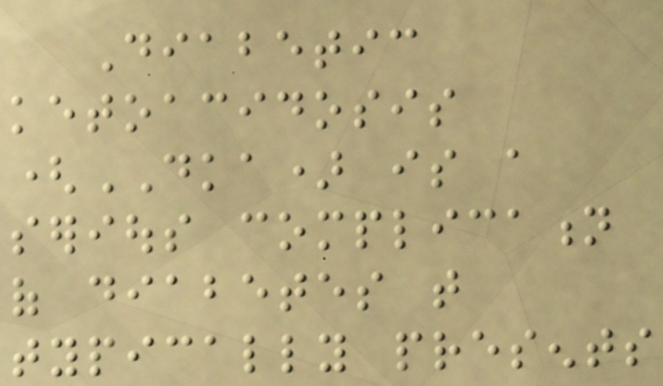Diabetic
ketoacidosis
(DKA) is a
serious complication
of diabetes that
typically presents
